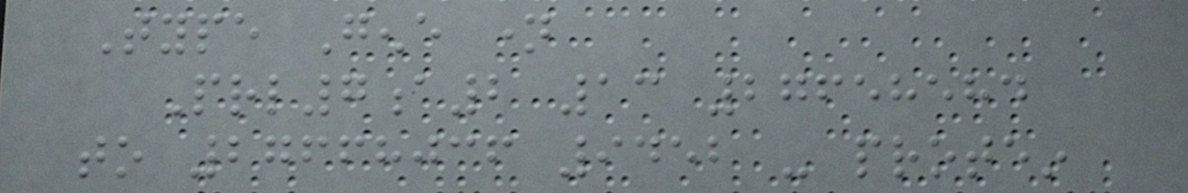Type Gene name
Prl7a2 13 27658584
to 27668036 9452 - protein
